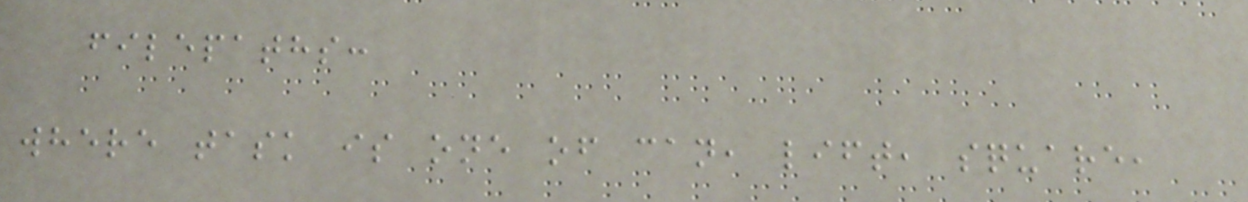filepaths:
where task is one of can, lift, square,
